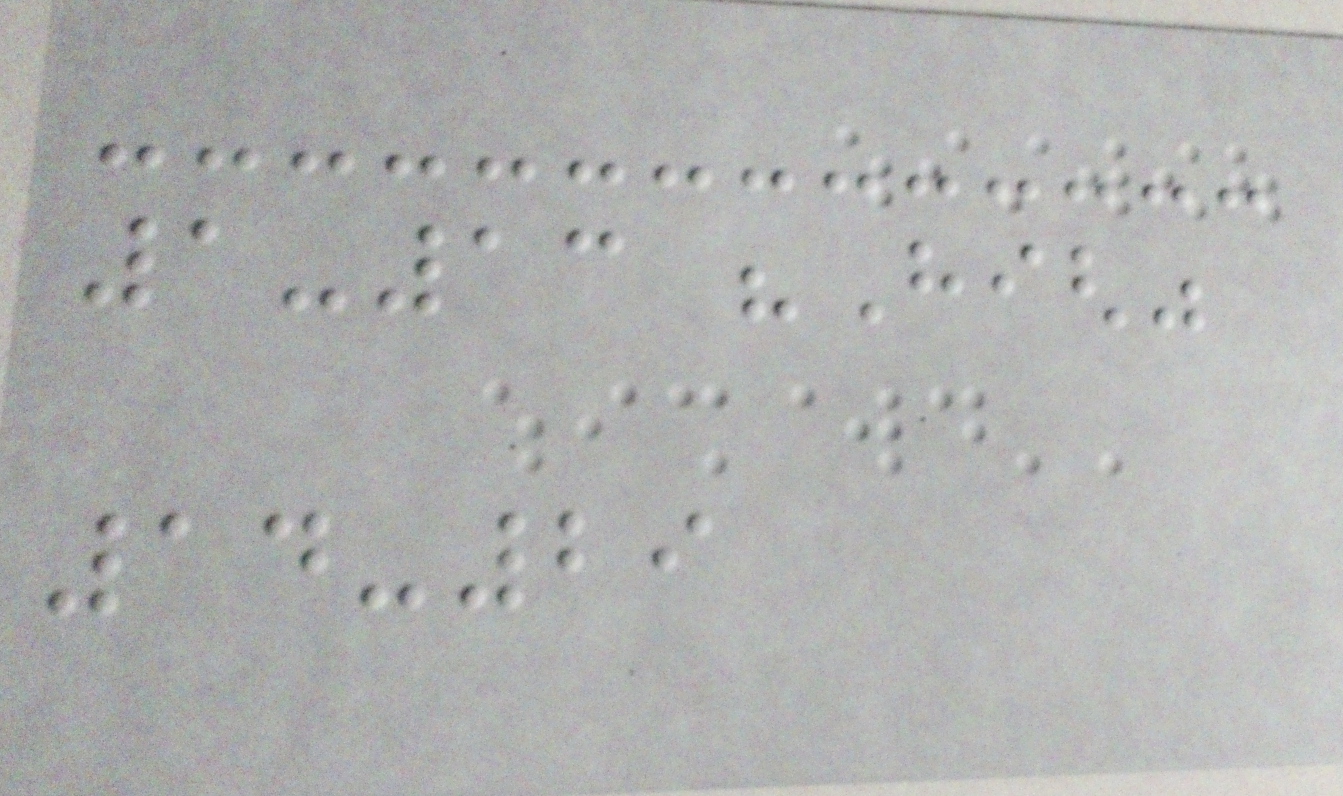1-13 "High"
14-29
